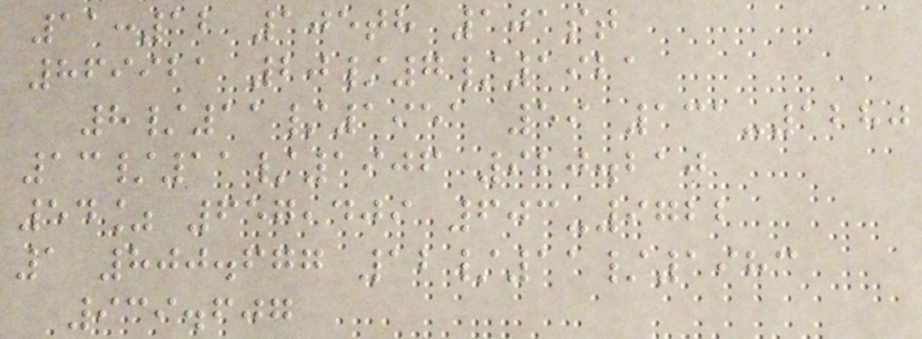11:12 105th 101st
869921 20/7/1921
8/11/1951 59 131-1280
13/11/1906 920.210
54% 657,409 603-9722
1 800.677 12/11/1983
939.607
